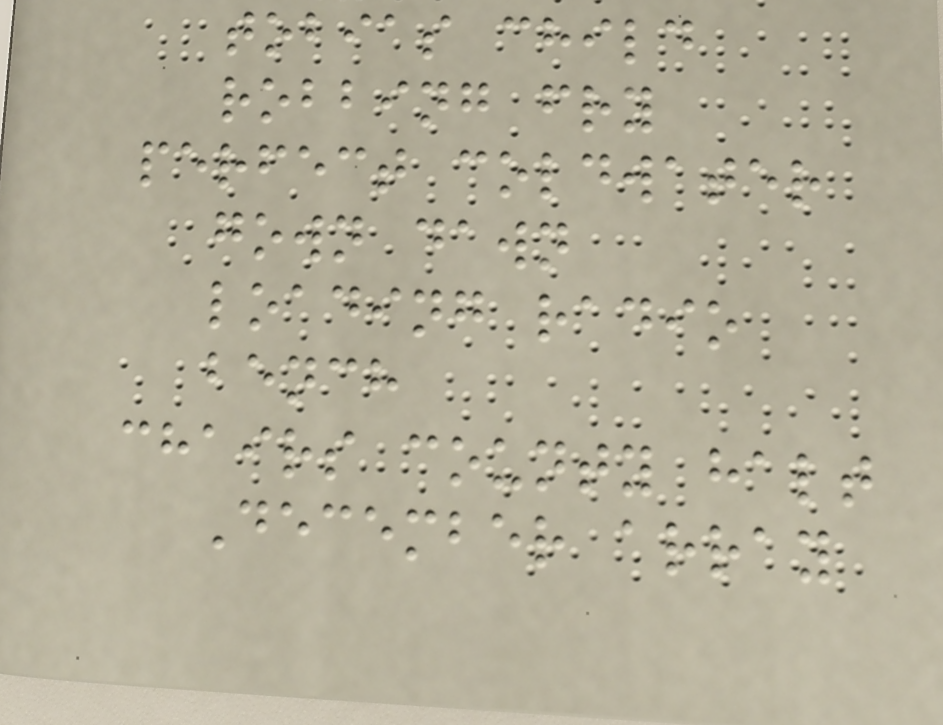tobias child
robbing fry
perfect coldwater
gown dawn
loading radio
bench
chairs county halt
December array
